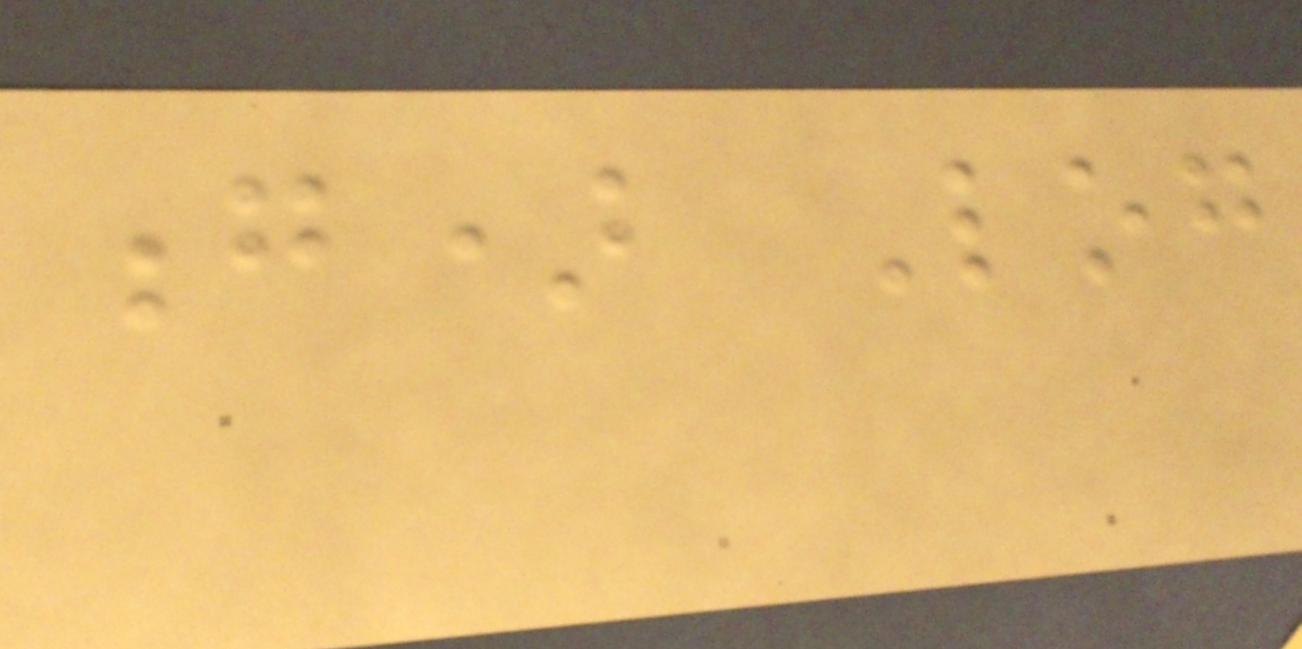g) Log
